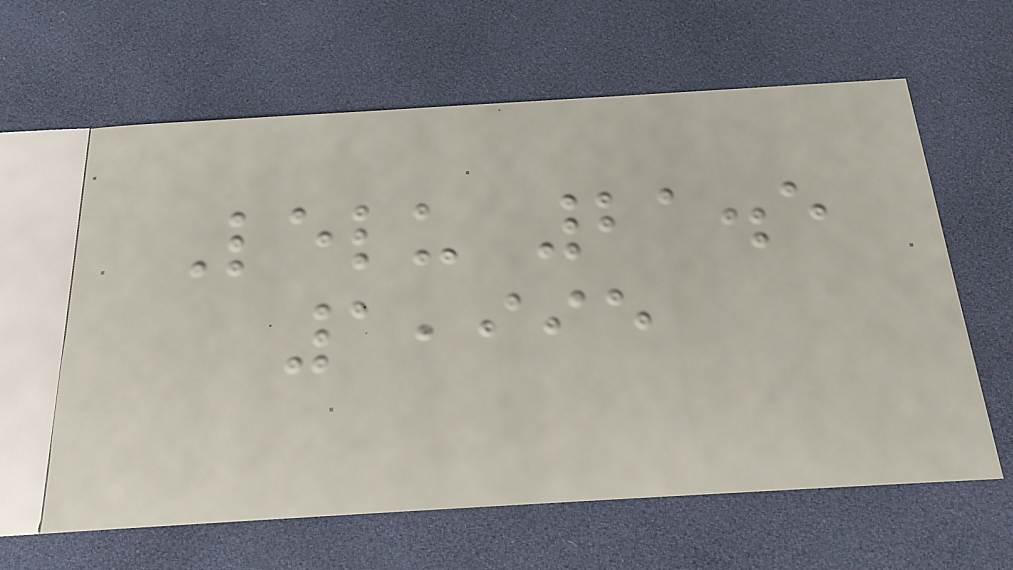Lelu 21.5
1,995
